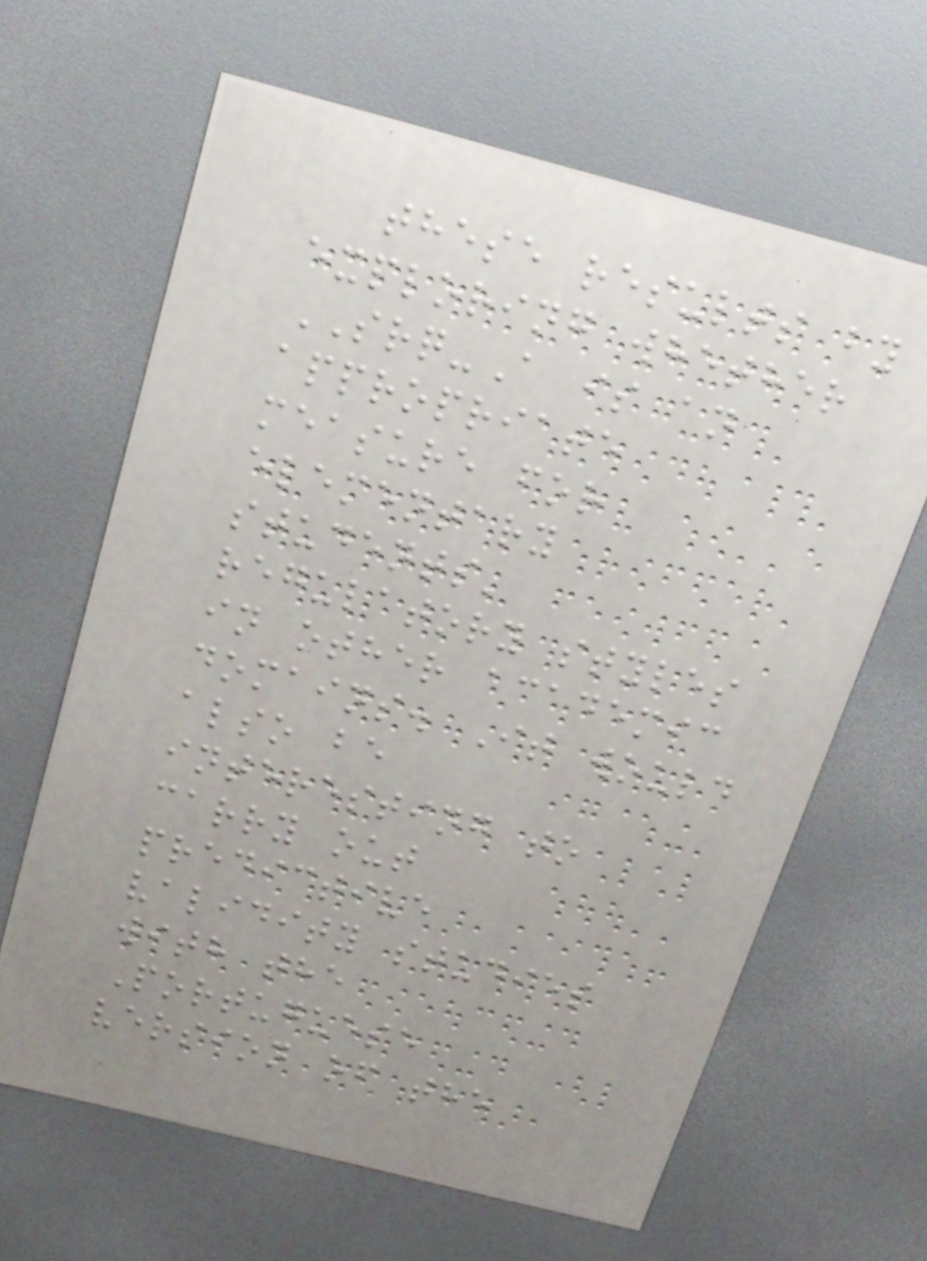these results by
exploring whether
SRQ-A is an
appropriate
measure for
elementary
students'
regulatory styles
in other academic
domains. It would
also be
interesting to
carry out
predictive
validity studies
with the
Portuguese
version of the
